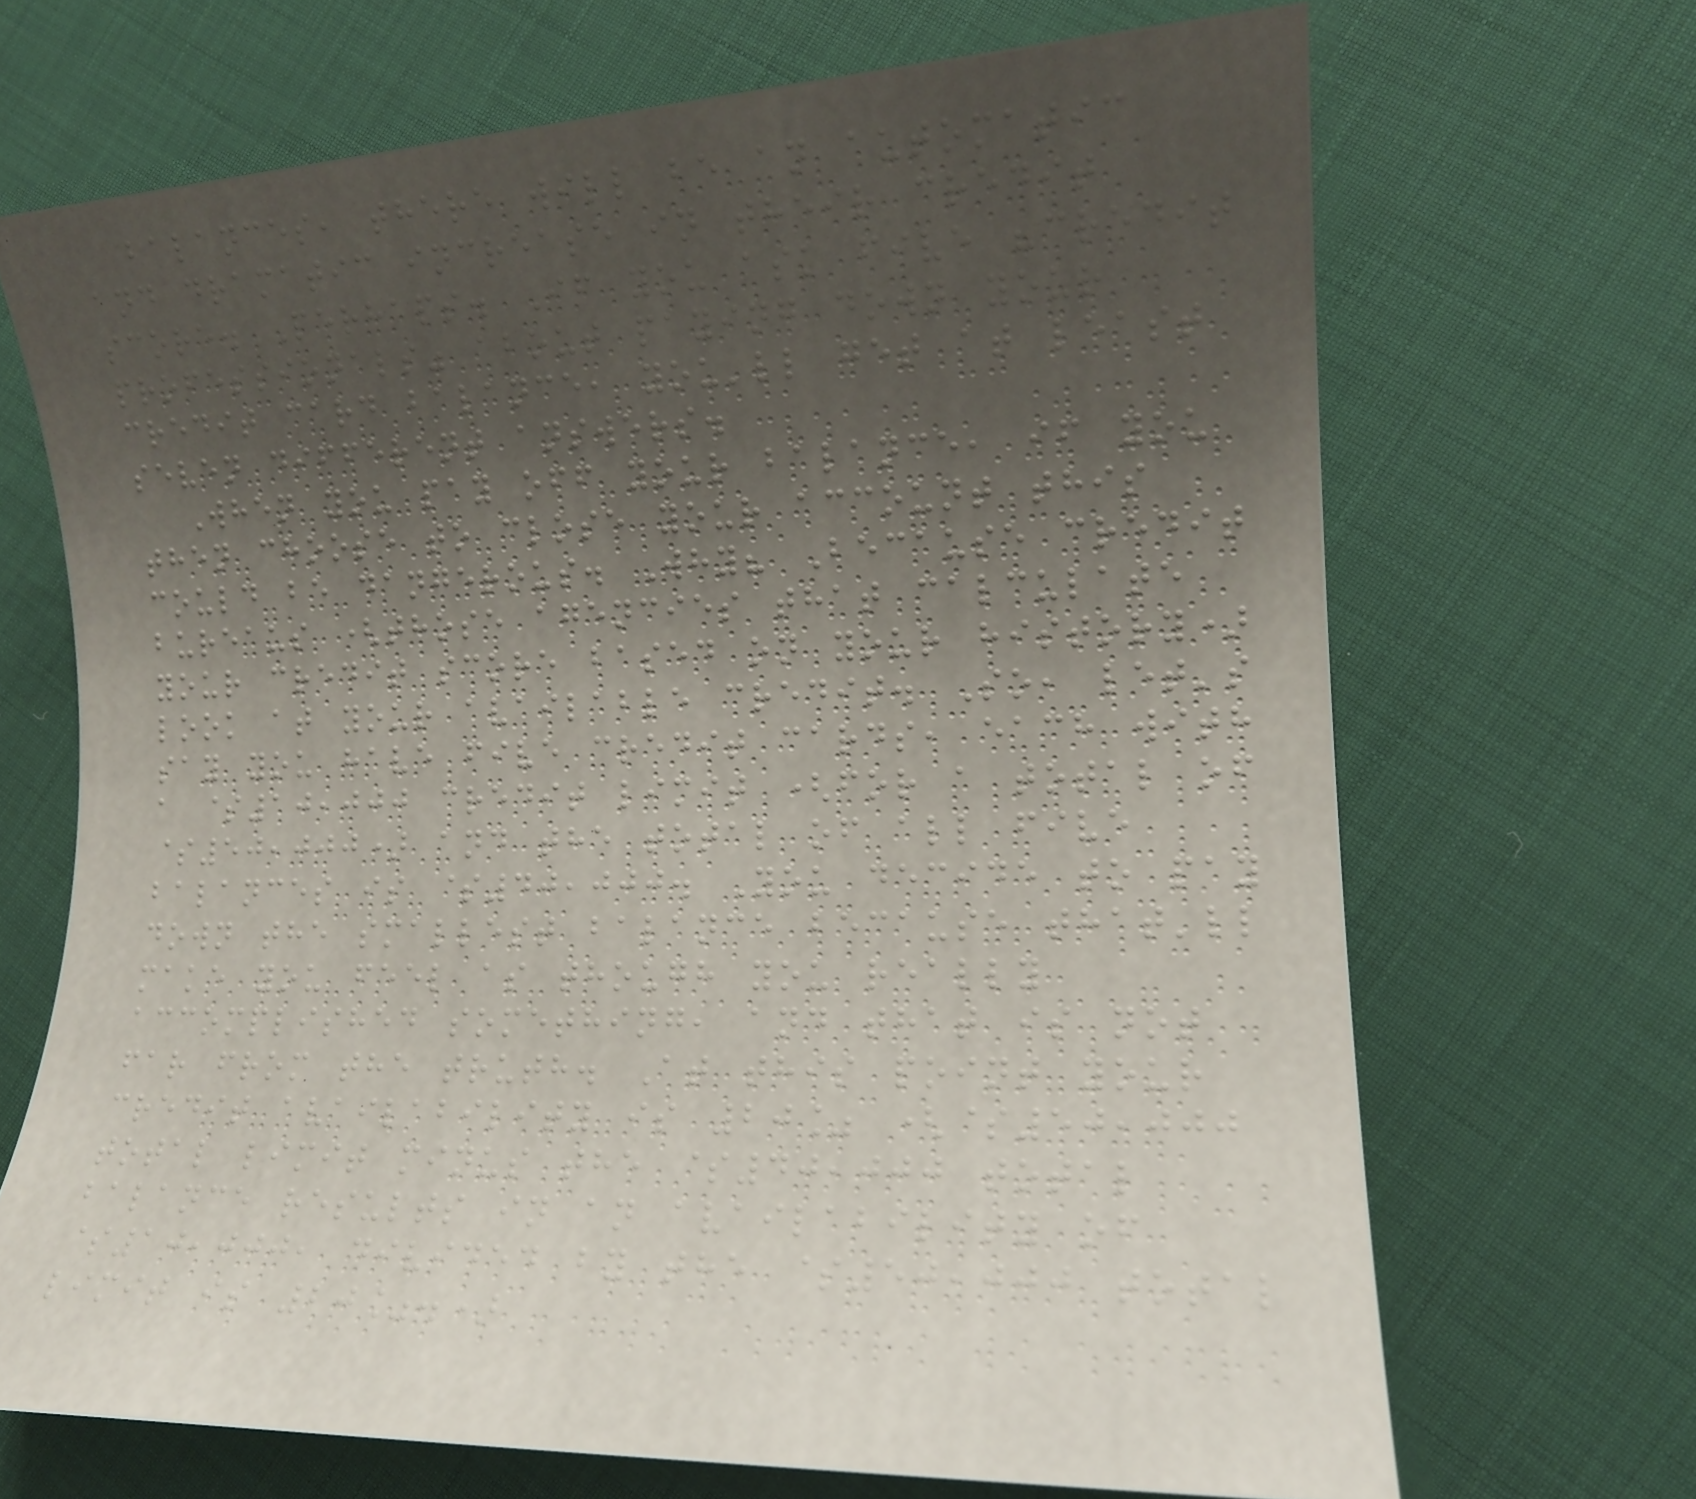balances, there will be an automatic
and dramatic increase in their credit
score. Perhaps. If you ask five "credit
professionals" about paying down your
credit card balance, you'll get at least
seven different answers.
When you pay off your balance, if you
then choose to close your account this
could be dangerous. Why? Because credit
bureaus (those agencies that calculate
your credit score based on your history)
look at your available credit. So, let's
say you have five credit cards, each with
a $10,000 credit limit (for a total of
$50,000) and the total of all five
balances is $40,000. You decide to pay
down the smallest balance because that'll
make you feel as though you really
accomplished something, and that is not
far from the truth. At this point your
credit availability is 20% ($50,000
total limit minus the $40,000 total
balance results in an availability of
$10,000, divided by the $50,000 total
limit is 20%.)
